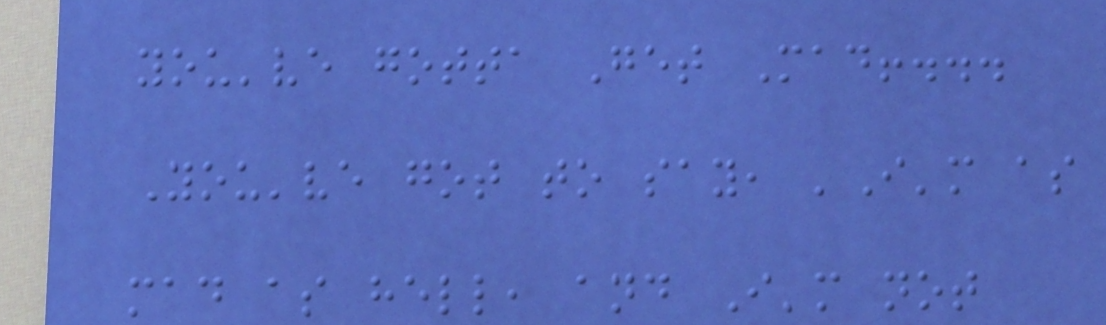you've gotta Get Mad!...
You've got to say, 'I'm as
mad as hell, and I'm not
